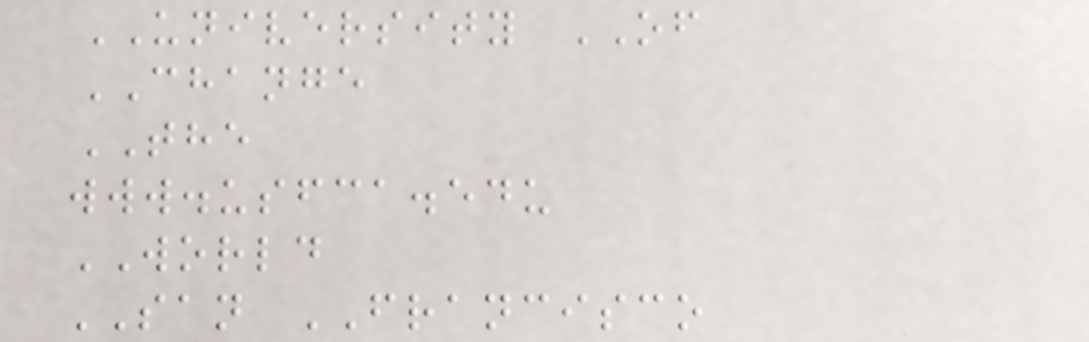UNIVERSITY OF
CHANGE
THE
www.usfca.edu
WORLD
SAN FRANCISCO
